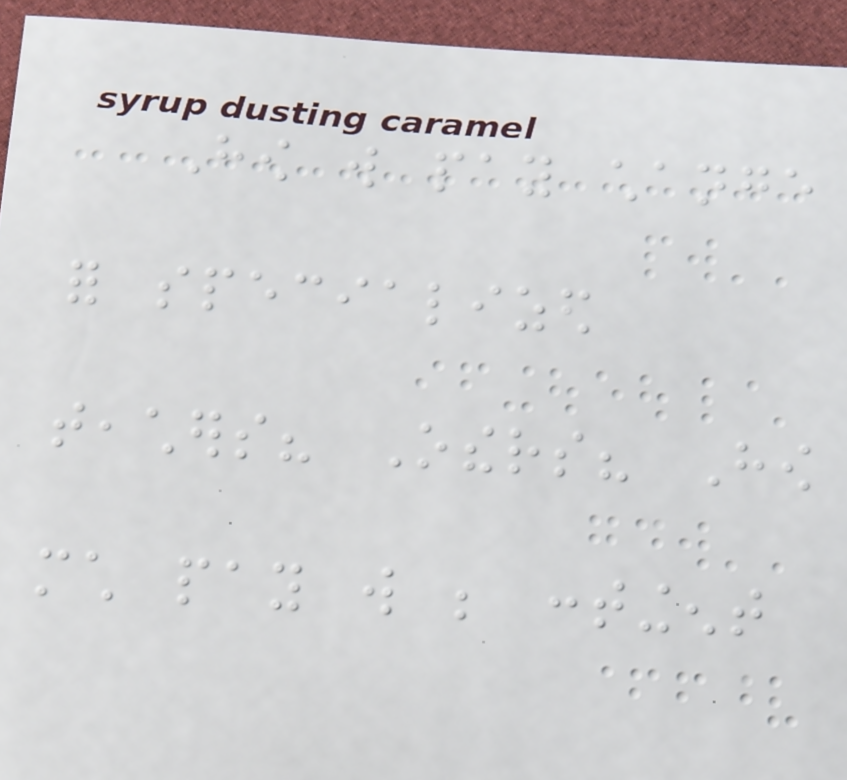How will pay change
for specialized
teachers? Others? How
much pay will be contingent
